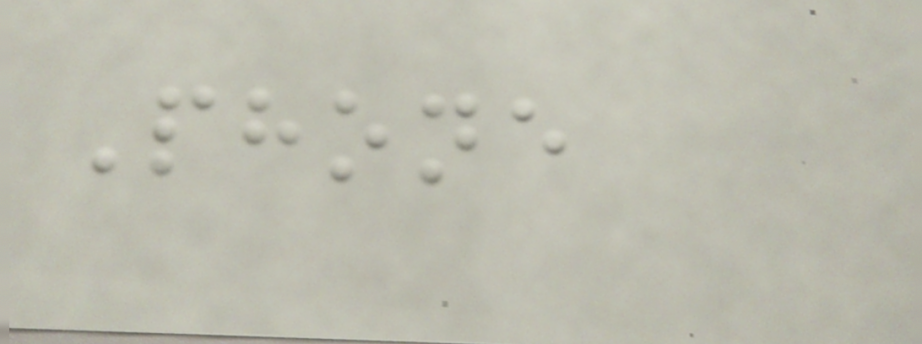Phone
